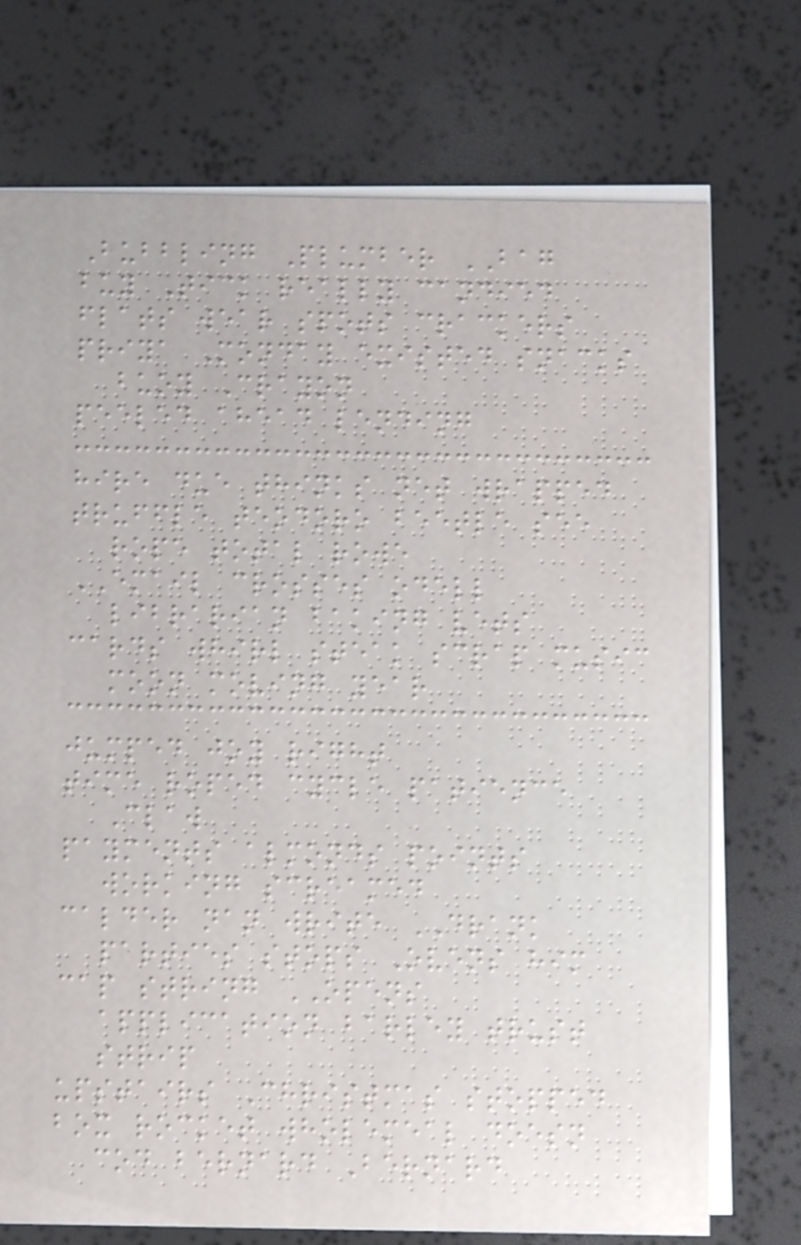Bubbling Plumber BAG
buy Tick really candied
flats wear spots crackers
priya Monday existed snacks
buoy Crayon
peeled ahead lending
hire due thinks net wrapped
truffle teodoro beetle see
rope total rowe
EMAIL crosses odell
librarian baking vets
cards whirl steak scrap music
moon moving year
jumped joy right
time roped cycle patience
Claw
payments almonds points
working screamed
calder nan write DRANK
parties stops Ovens him
cap string OPENS
application barley trust
strip
upstairs Christmas stopped
box rocket wholemeal doesn
cod bernard Bernard
